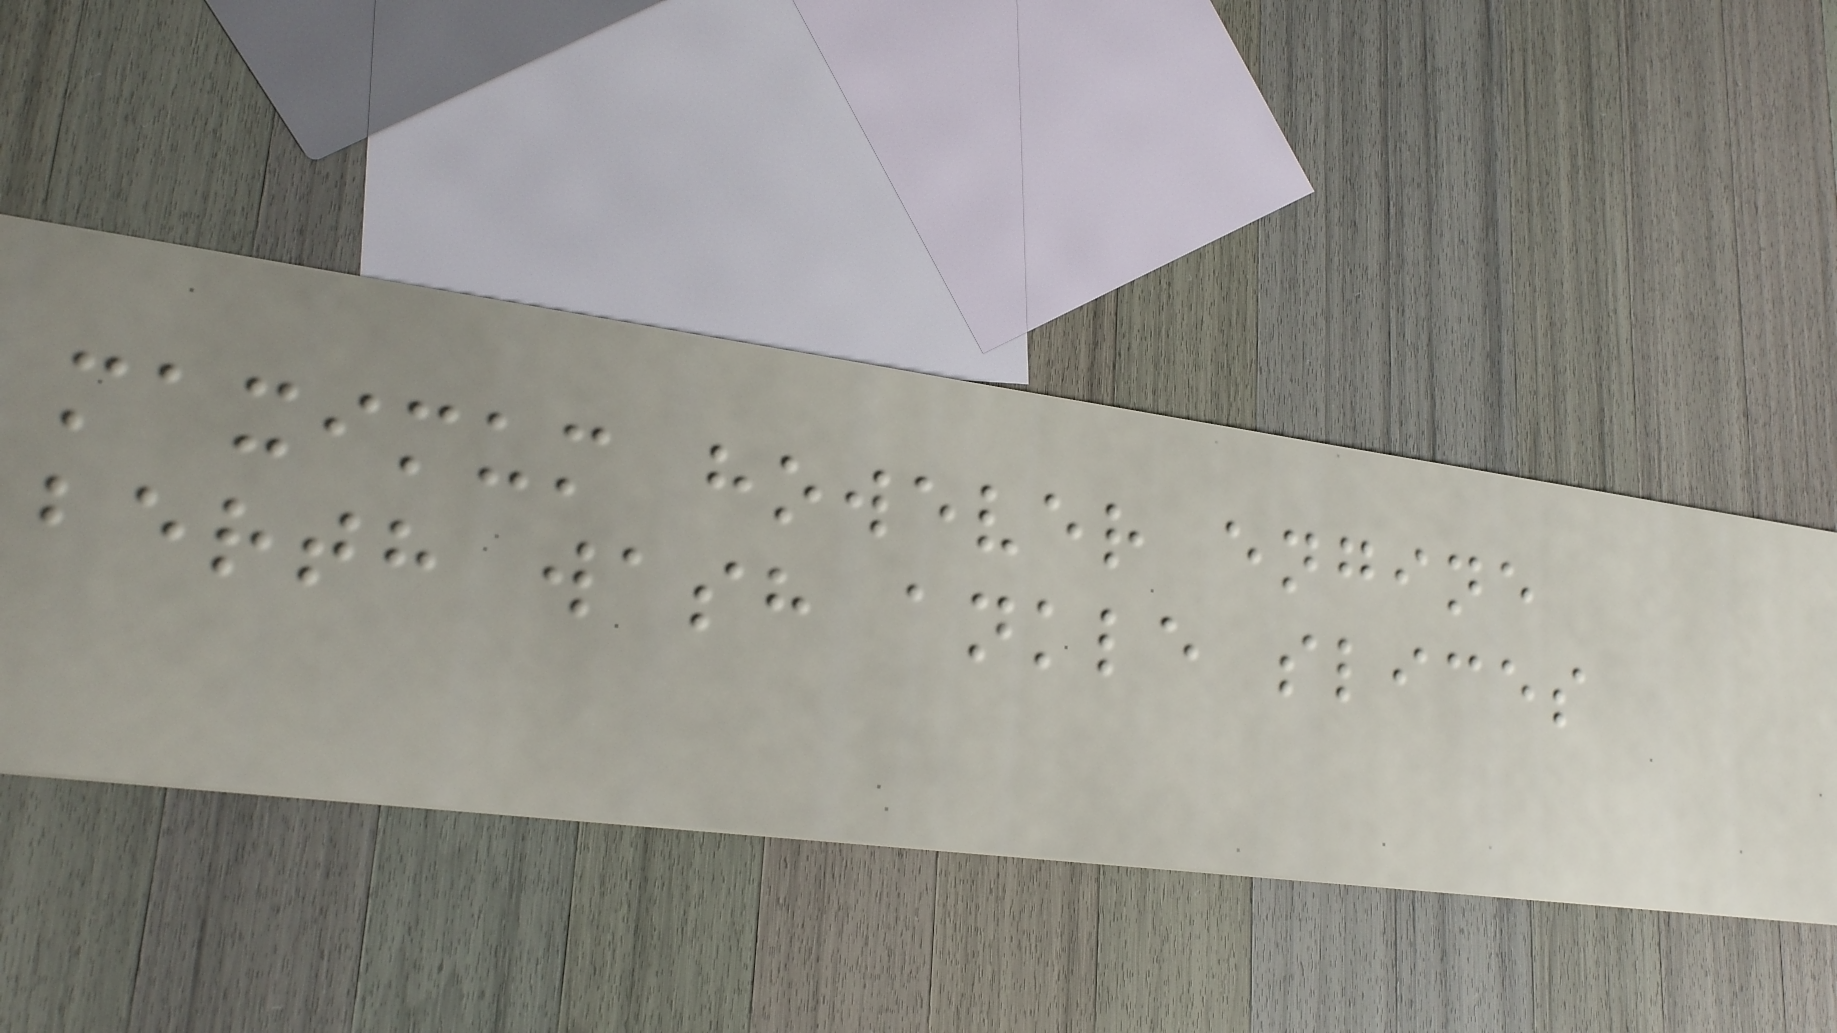maximum however engine
berth wash ankle slices
